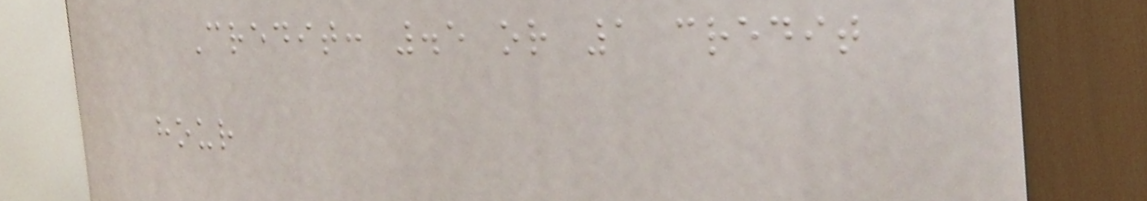Credit: .5 or 1 credit
hour
